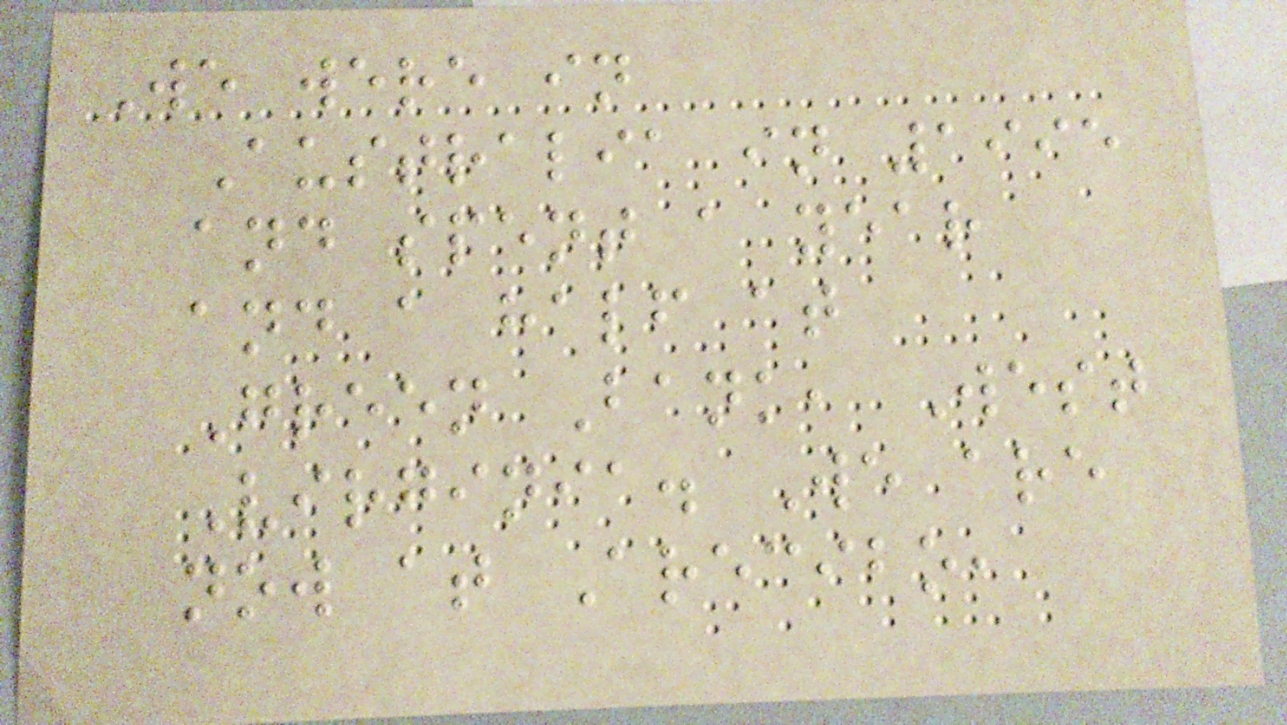We were in
Australia in 1995
and spent a year
and a half at
Green Bank, West
Virginia. We are
now at Arecibo,
